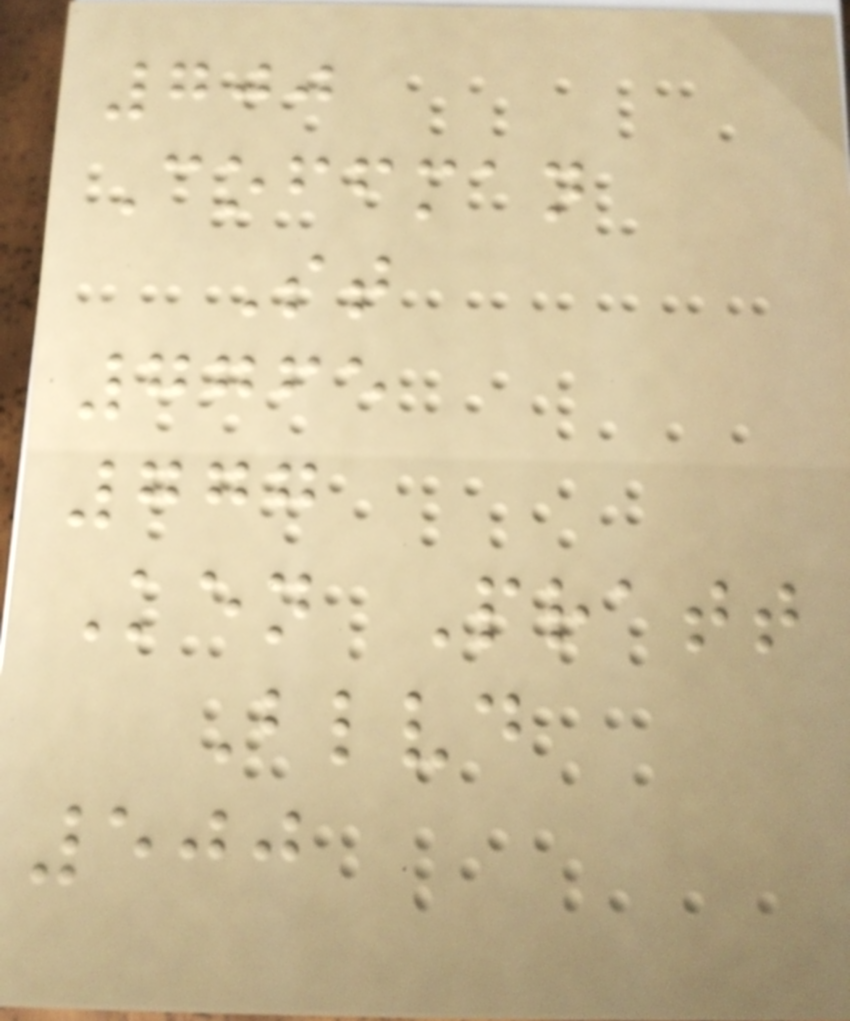700
Coffman
St
7765
777
Ken Pratt
Blvd
500
